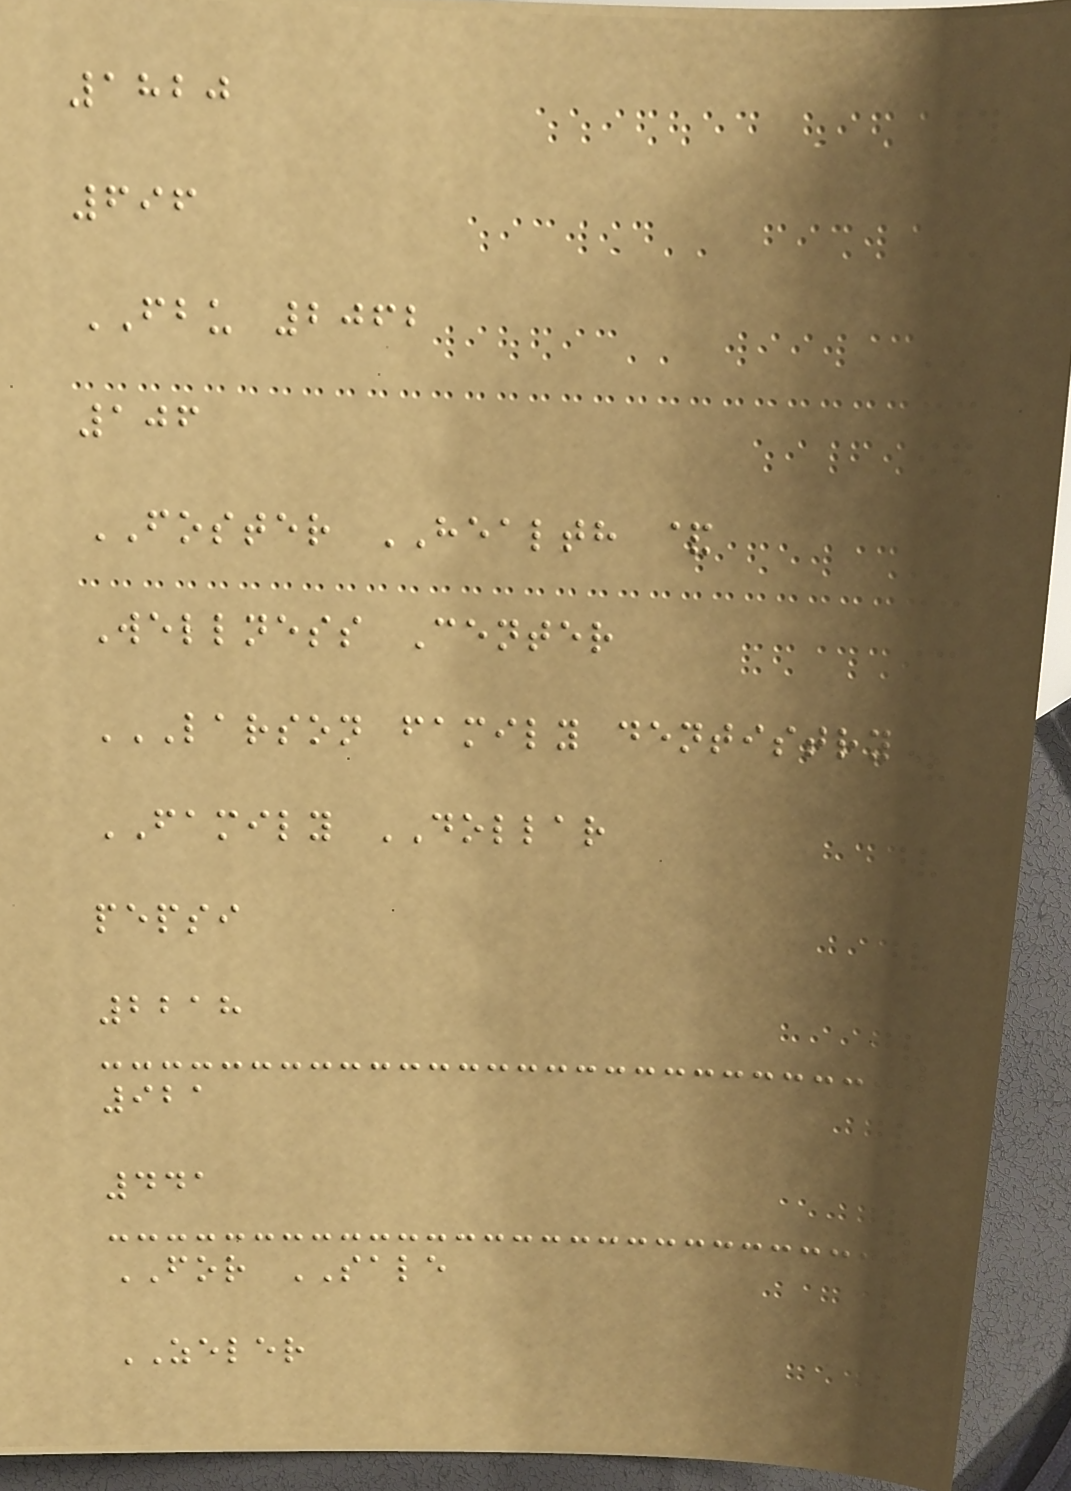1820
696
FBU 2062
106
FOSTER HEALTH &
Wellness Center
LARSON FAMILY DENTISTRY
FAMILY DOLLAR
pepsi
2218
921
441
FOR SALE
ZELER
